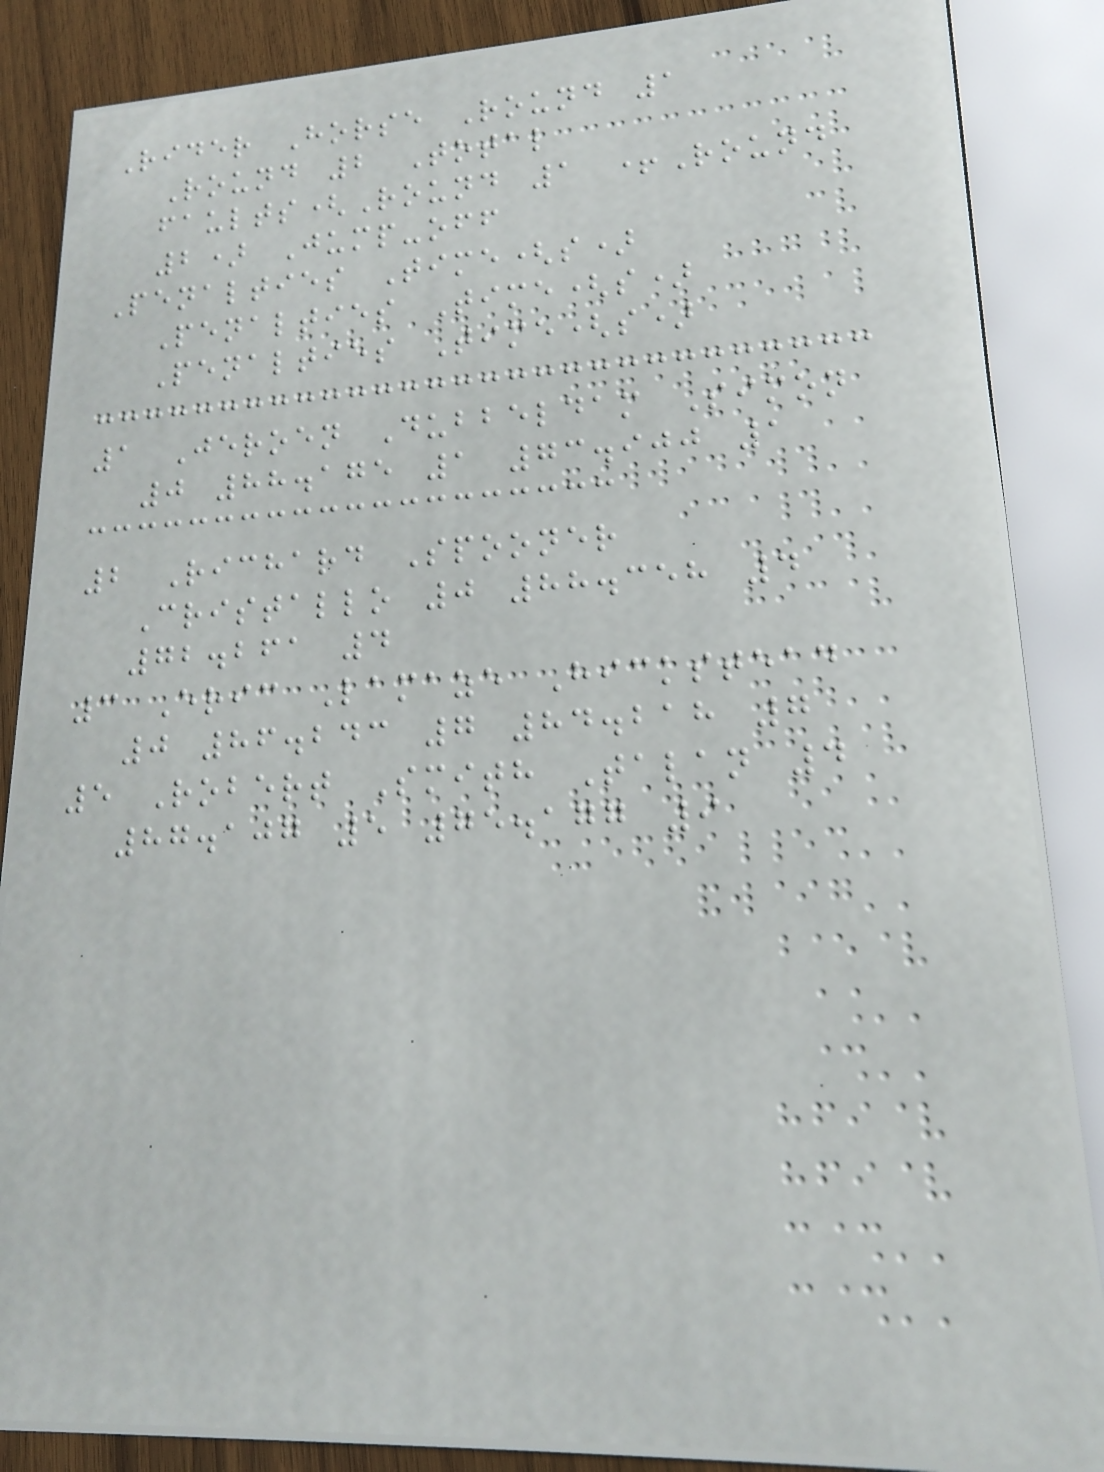Rider Horse Round 1
Round 2 Total
faults(Round 1 +Round
2) Jump-off
Penalties Time(s)
Penalties Time(s)
Penalties Time(s)
1 Jeroen Dubbeldam Simon
0 88.175 1 73.900 1
2 Richard Spooner
Cristallo 0 88.358 4
72.261 4
3 Eric Lamaze Hickstead
0 86.243 7 84.218 7
5 Robert Smith Talan 4
87.107 5 75.177 9
